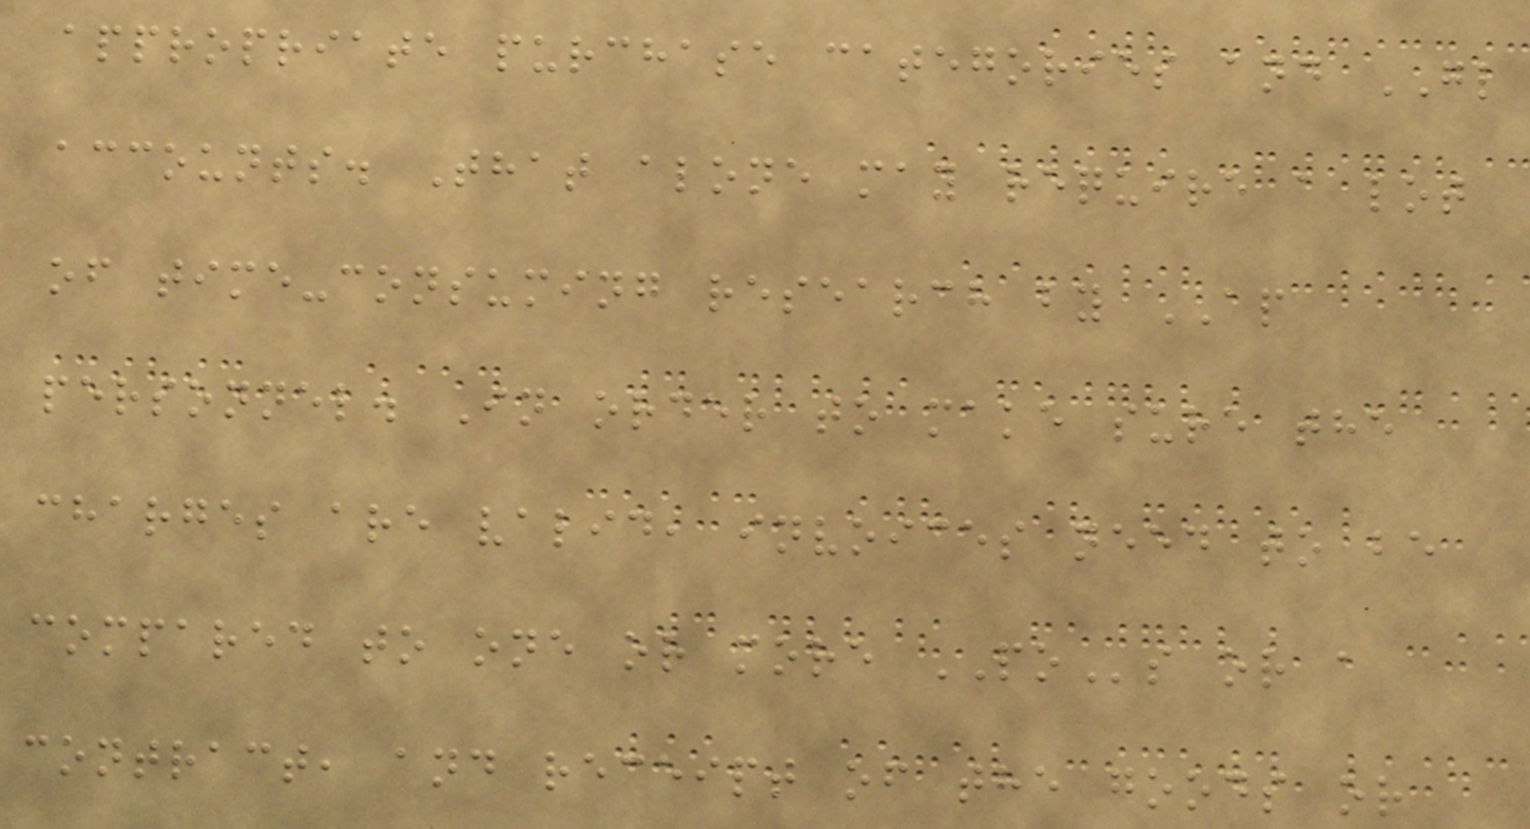appropriate purchase categories and GL
accounts. That alone may require a lot
of time-consuming research by AP
personnel. In order to make sure the
charges are valid, invoices need to be
compared to one or more POs or a
contract, and receipt of the goods or
